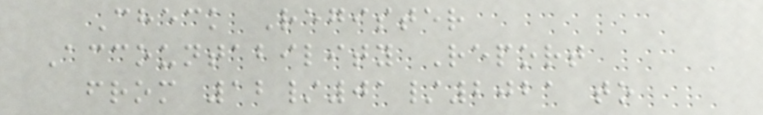Check Register
Accountability Report
from 12/01/2021 to
